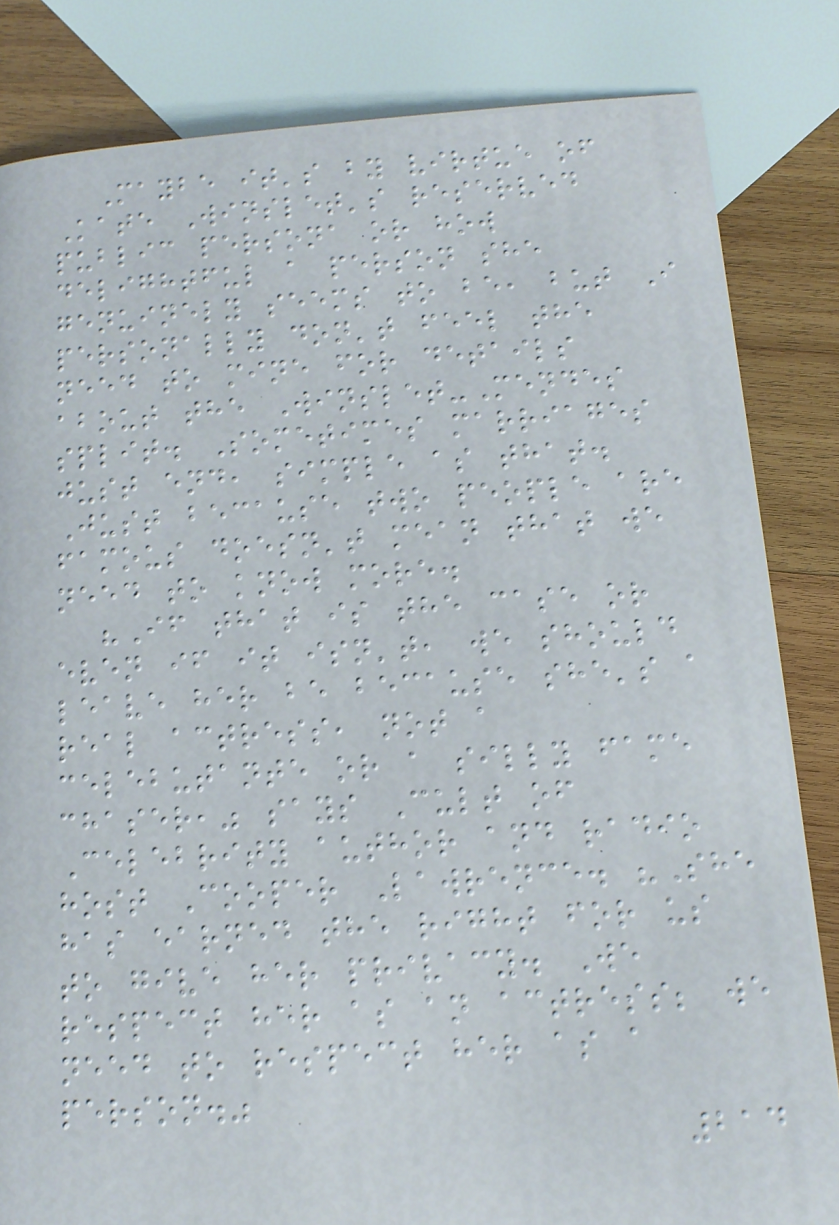Maybe it's by virtue of
Kate Winslet's reserved
public persona or how
delightful a person she
genuinely seems to be, but I
personally don't feel the
need to mine for details
about the Winslet-Mendes
split. Sometimes marriages
just end, simple as that.
Just because two people are
famous doesn't mean that we
need to know more.
"If that is the case or
even if it isn't, we should
leave her be because she's a
real actress, not a
celebutante or a silly fame
chaser," says Cult of
Celebrity author and radio
host Cooper Lawrence. "She
has earned the right for us
to give her privacy. We
respect her as an actress; we
need to respect her as a
person."
214
